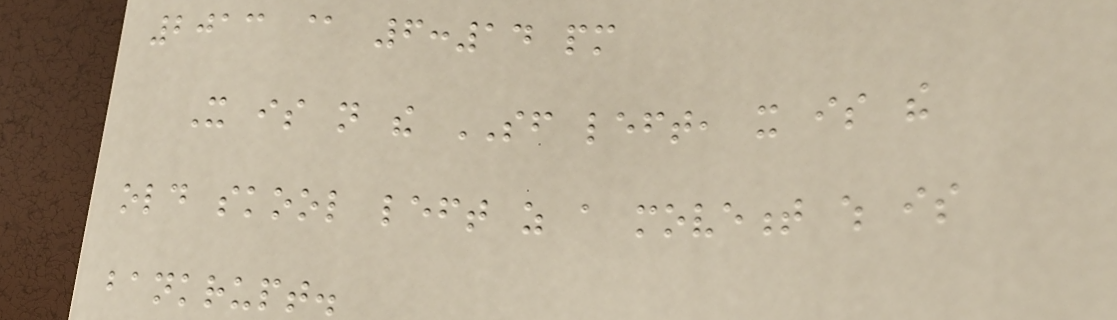2013 @ 6:14 pm
It is not the SF left, it is the
old skool left as a movement which is
bankrupt.
